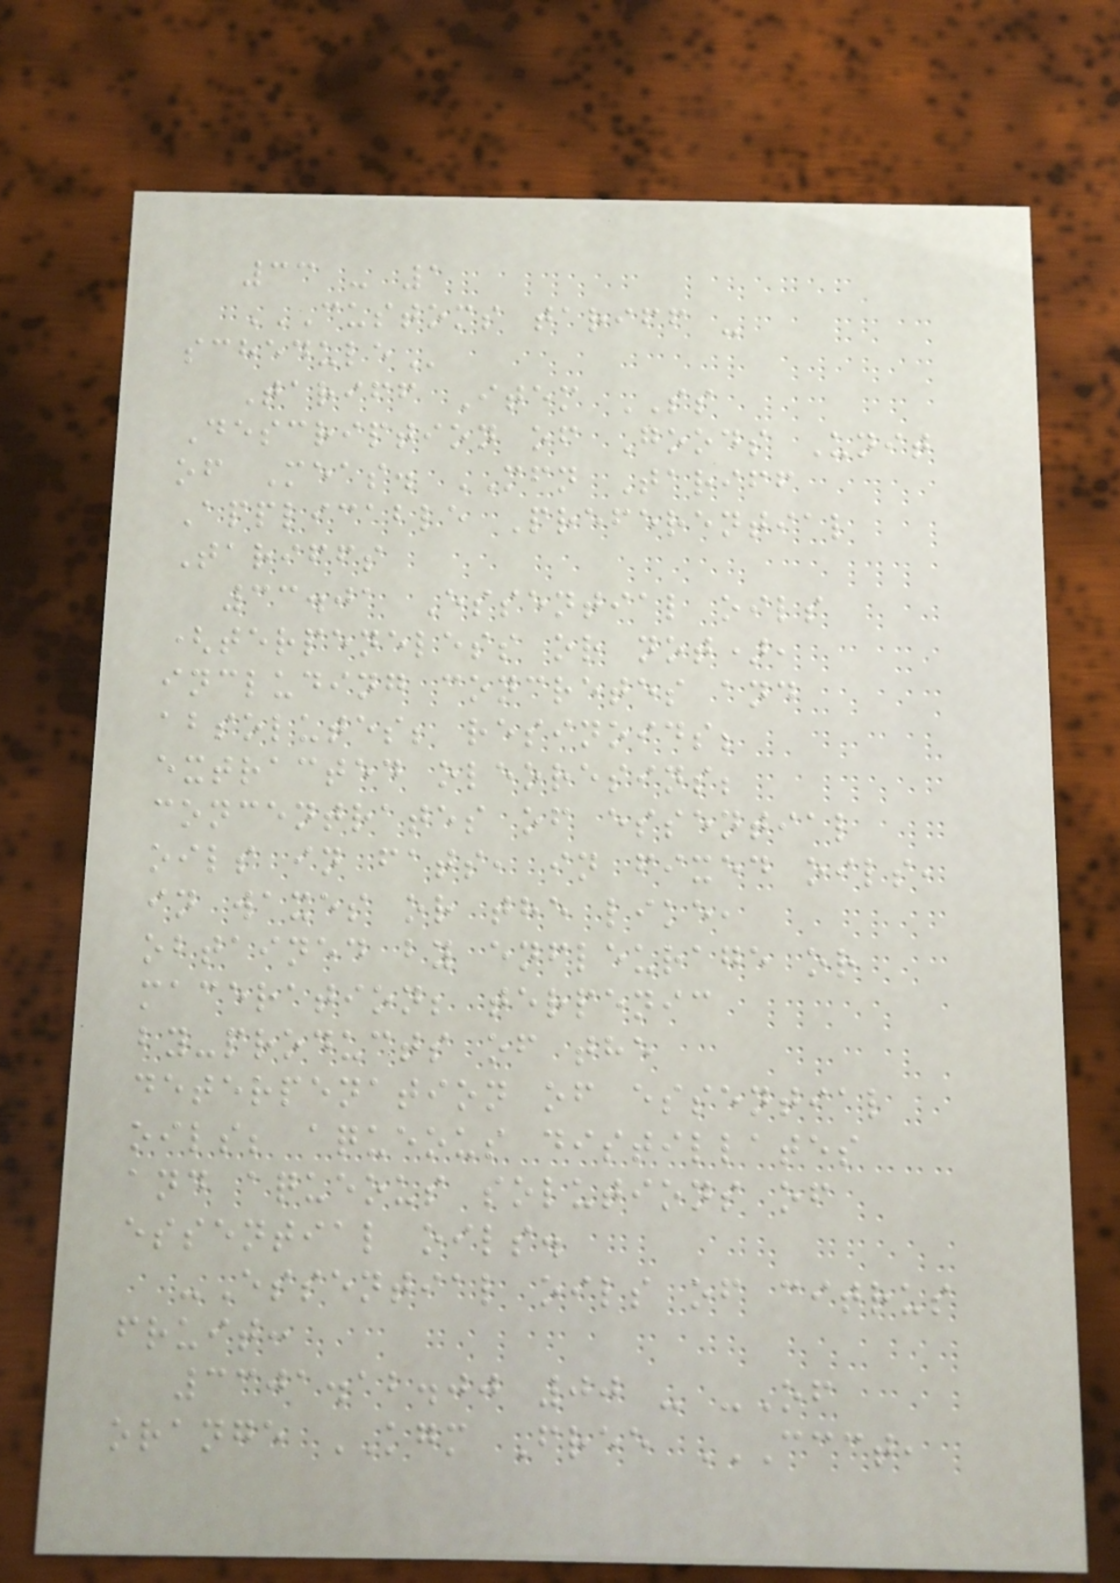33 - 1
CUSTOMS TARIFF -
SCHEDULE
Tariff Item SS
Description of Goods Unit
of Meas. MFN Tariff
Applicable Preferential
Tariffs
33.01 Essential oils
(terpeneless or not),
including concretes and
absolutes; resinoids;
extracted oleoresins;
concentrates of essential
oils in fats, in fixed oils,
in waxes or the like,
obtained by enfleurage or
maceration; terpenic
by-products of the
deterpenation of essential
oils; aqueous distillates
and aqueous solutions of
essential oils.
-Essential oils of citrus
fruit:
3301.12.00 00 - -Of
orange KGM Free CCCT,
